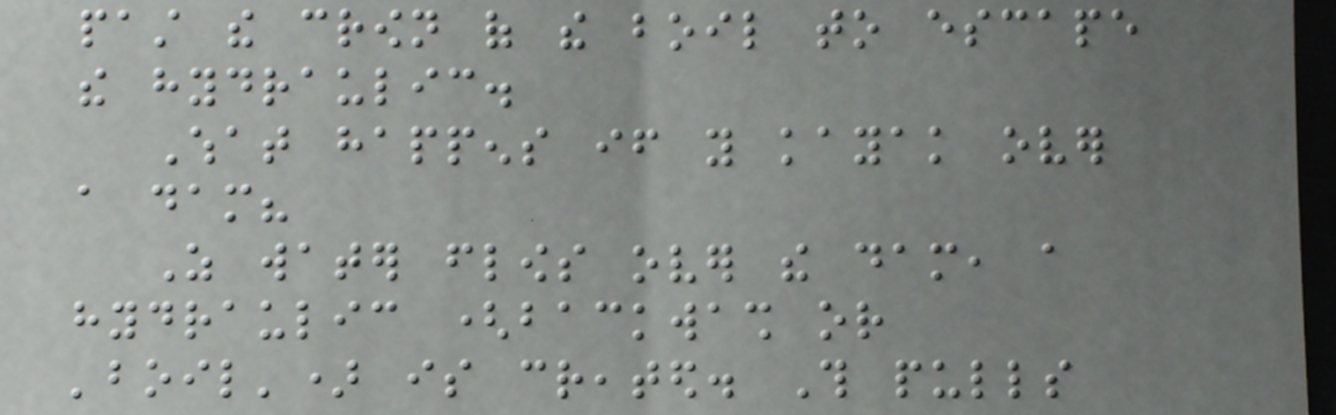past the crown of the boil to escape
the hydraulic.
What happens if you kayak over
a dam?
As water flows over the dam, a
hydraulic (backwash or
'boil') is created. This pulls
